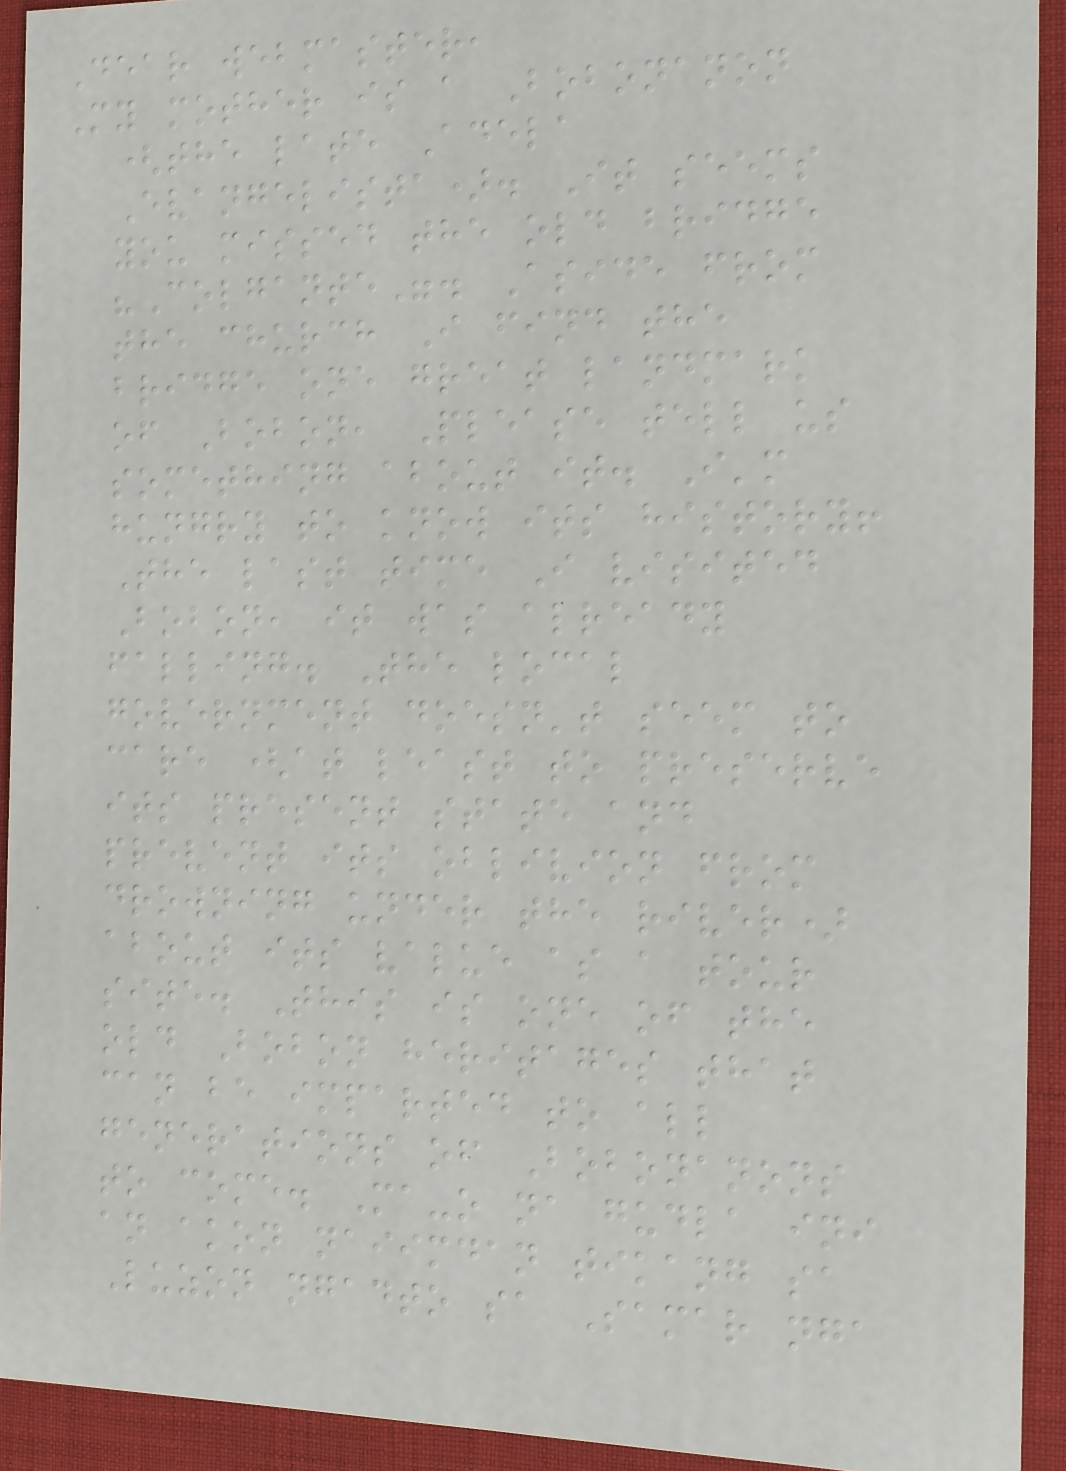Dear webmaster,
My mother is a Bobonanon
(the late Adela
Evangelista). It seems
you missed the old bridge
"Colgante". Aside from
the church I find the
bridge one great landmark
of Bobon, Please tell us
something about it. I'm
hungry to know its history!
The last time I visited
Bobon, it was already
falling. The local
government doesn't seem to
care (at least to preserve
its present state and
prevent its oblivion from
drowning under the river)
about its value as a tour
site. This is one of the
old Bobon heritages that
can be imparted to all
generations of Bobonanons
to come. Ma-o na gudla ini
an akon naiimdan tikang sa
Luzon ngadto sa Samar nga
